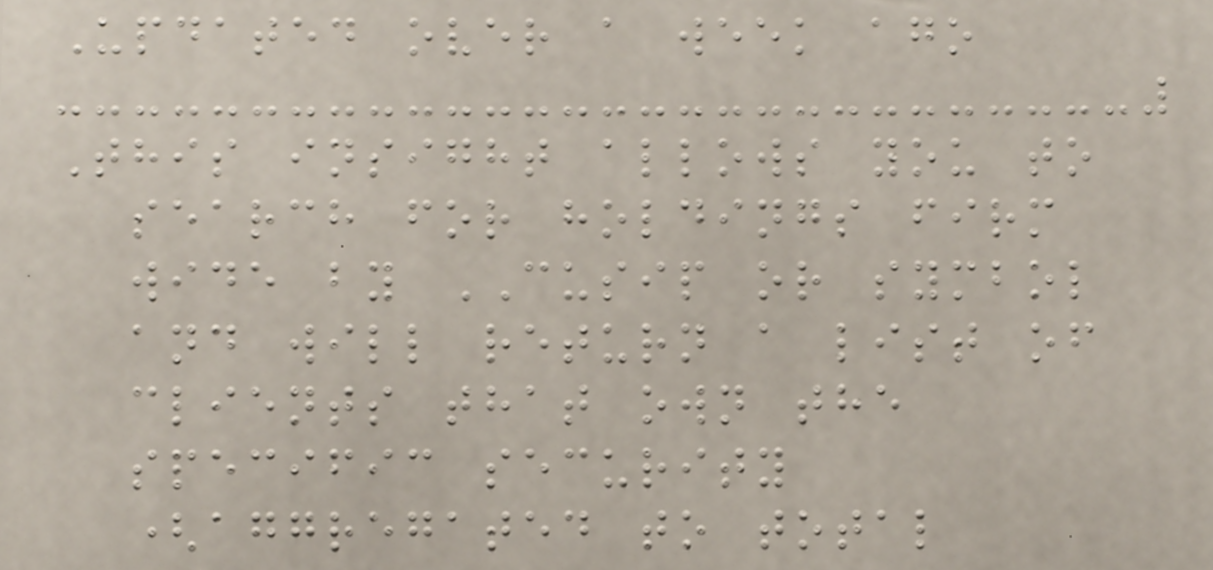Updated over a week ago
This insight allows you to
search for holdings firm
wide by CUSIP or symbol
and will return a list of
clients that own the
specific security
(aggregated to total
